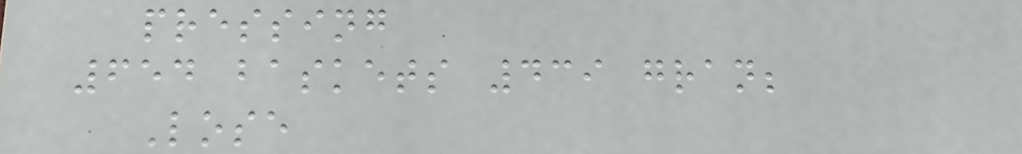pressing
654 baskets 439 gran;
Lose
